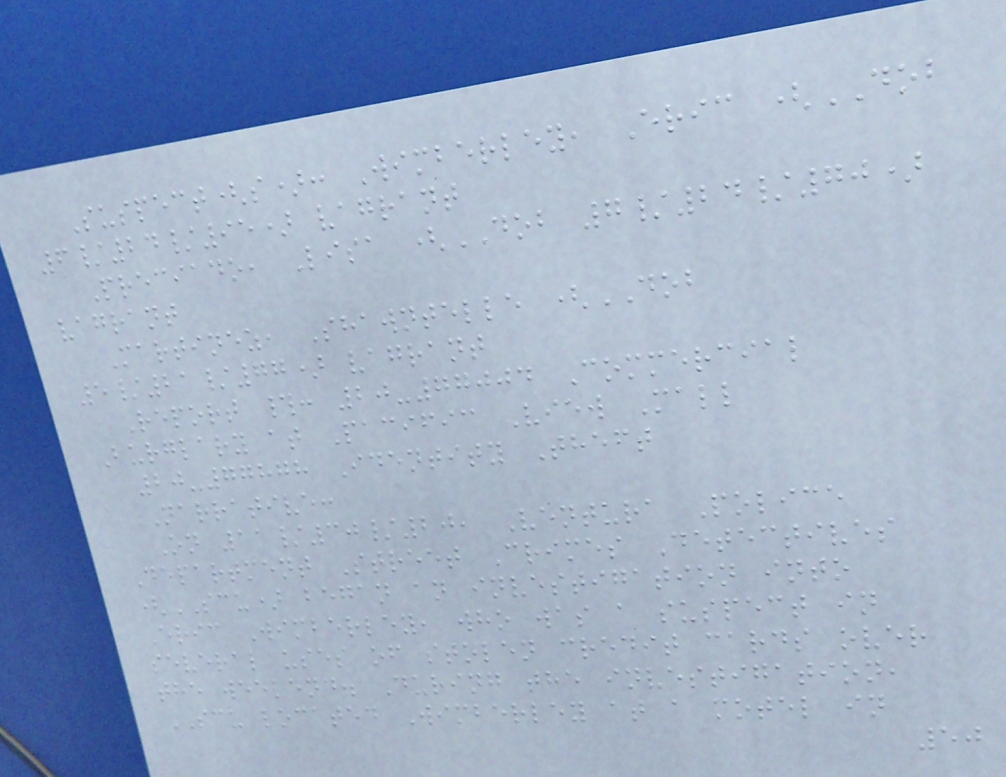Suspect(s): Wimberley, Eric (DOB
6/24/95) vagrant
Preciado, Lisa (DOB 7/24/70)
vagrant
Martinez, Shawntelle (DOB
5/21/77) vagrant
Report #: 20-77004 Commercial
Burglary at Pacific View Mall
20-77878 Identity Theft
Narrative:
On 11/30/20, Ventura Police
Department Street Crimes Detectives
(SCU) began an investigation into
Eric Wimberley, who was a suspect in
several uses of stolen credit cards over
the weekend. During the investigation,
SCU located Wimberley at a motel in
50
